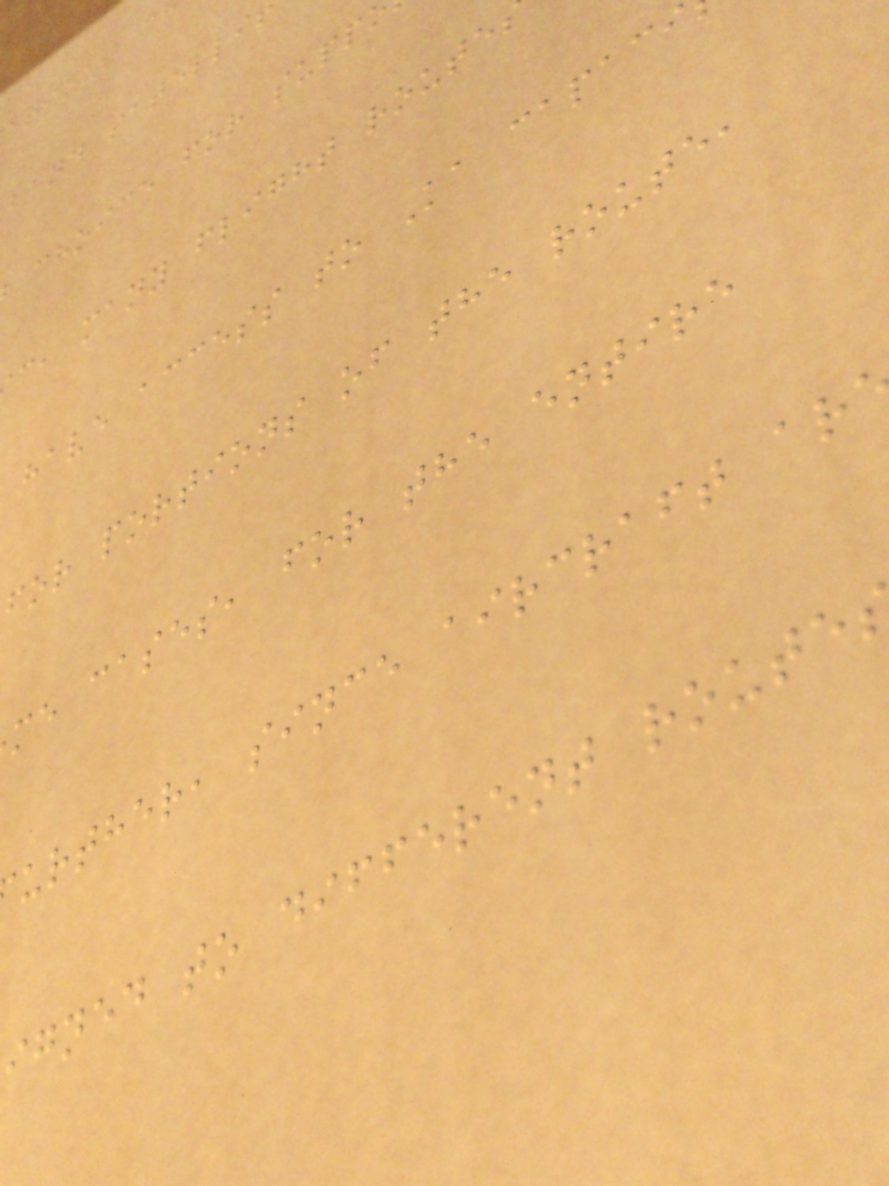erious c
band satelli
choice for supp
c, many flight route
have access to Ka capaci
for portions of the route,
me cases, for the entire
urther, since aircraft ar
igned to different route
